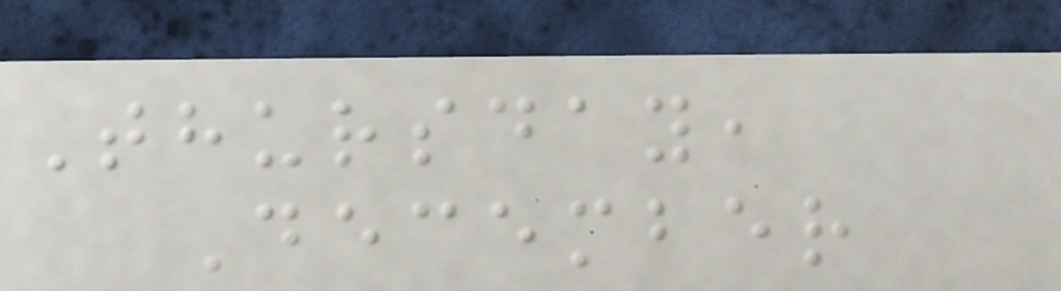Thursday,
December
